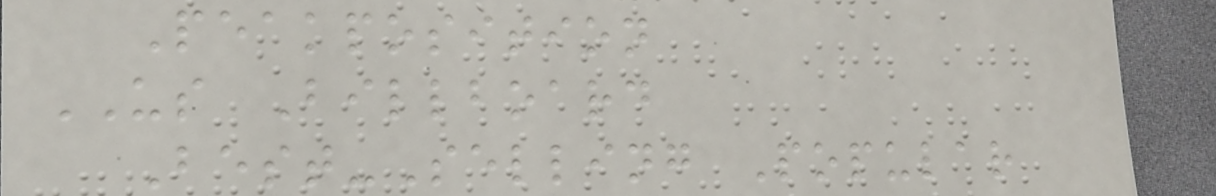Peakposition
US Billboard
Best-Selling Popular
